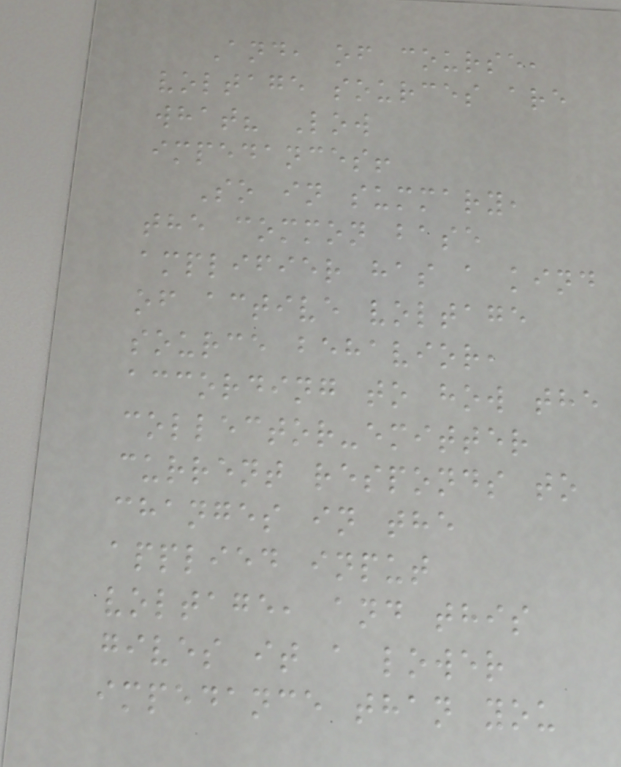And, of course,
voltage sources are
what? Low
impedances!
So in summary,
the common base
amplifier has a kind
of active voltage
source behavior,
according to how the
collector-emitter
current responds to
changes in the
applied input
voltage, and this
gives it a lower
impedance than you
